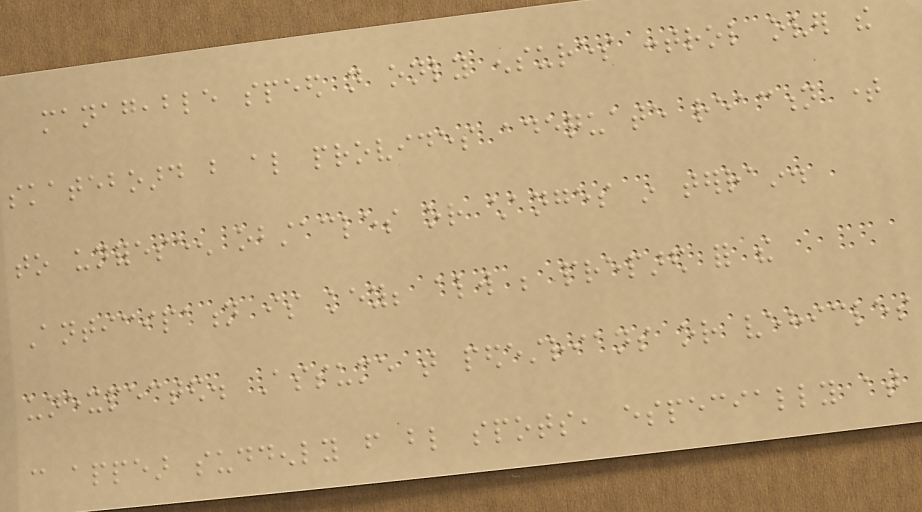manageable speed not only ensures control over the
skateboard but also provides adequate reaction time
to unforeseen obstacles or changes in terrain.
Anticipation is key; always be prepared for the
unexpected. Assume that pedestrians or vehicles
can appear suddenly from blind spots, especially at
